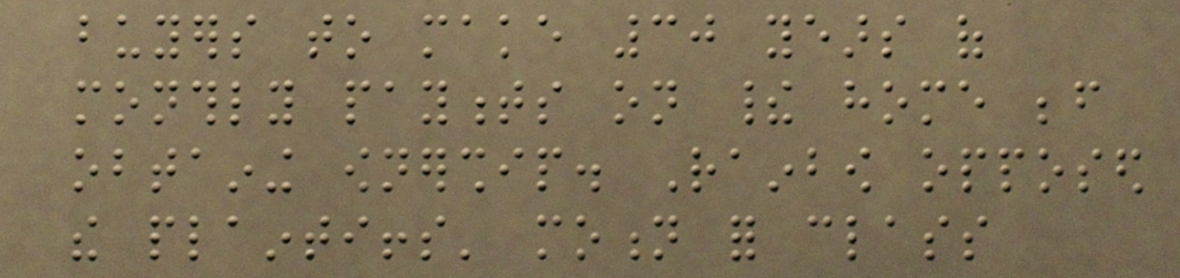buyers to make 30 years of
monthly payments on their home before
obtaining ownership. Rainbow opposed
the plaintiffs' motion for class
